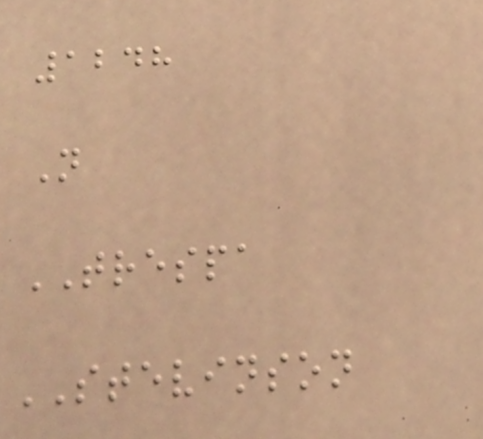1248
N
TRESPA
STEVINSON
